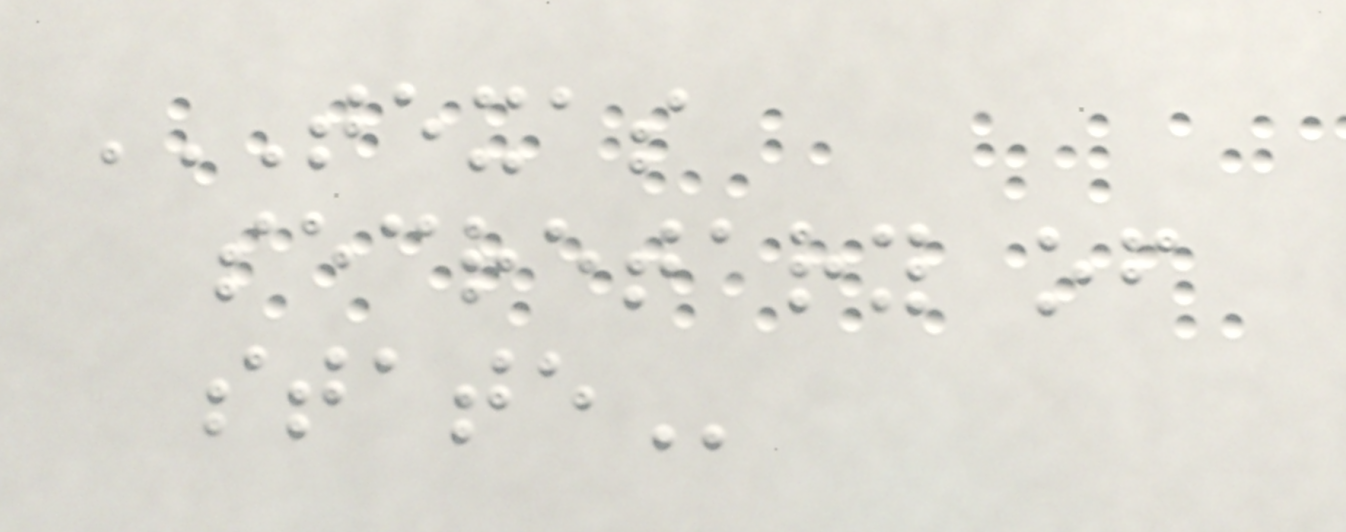TEXAS
SECRETARY OF
STATE
